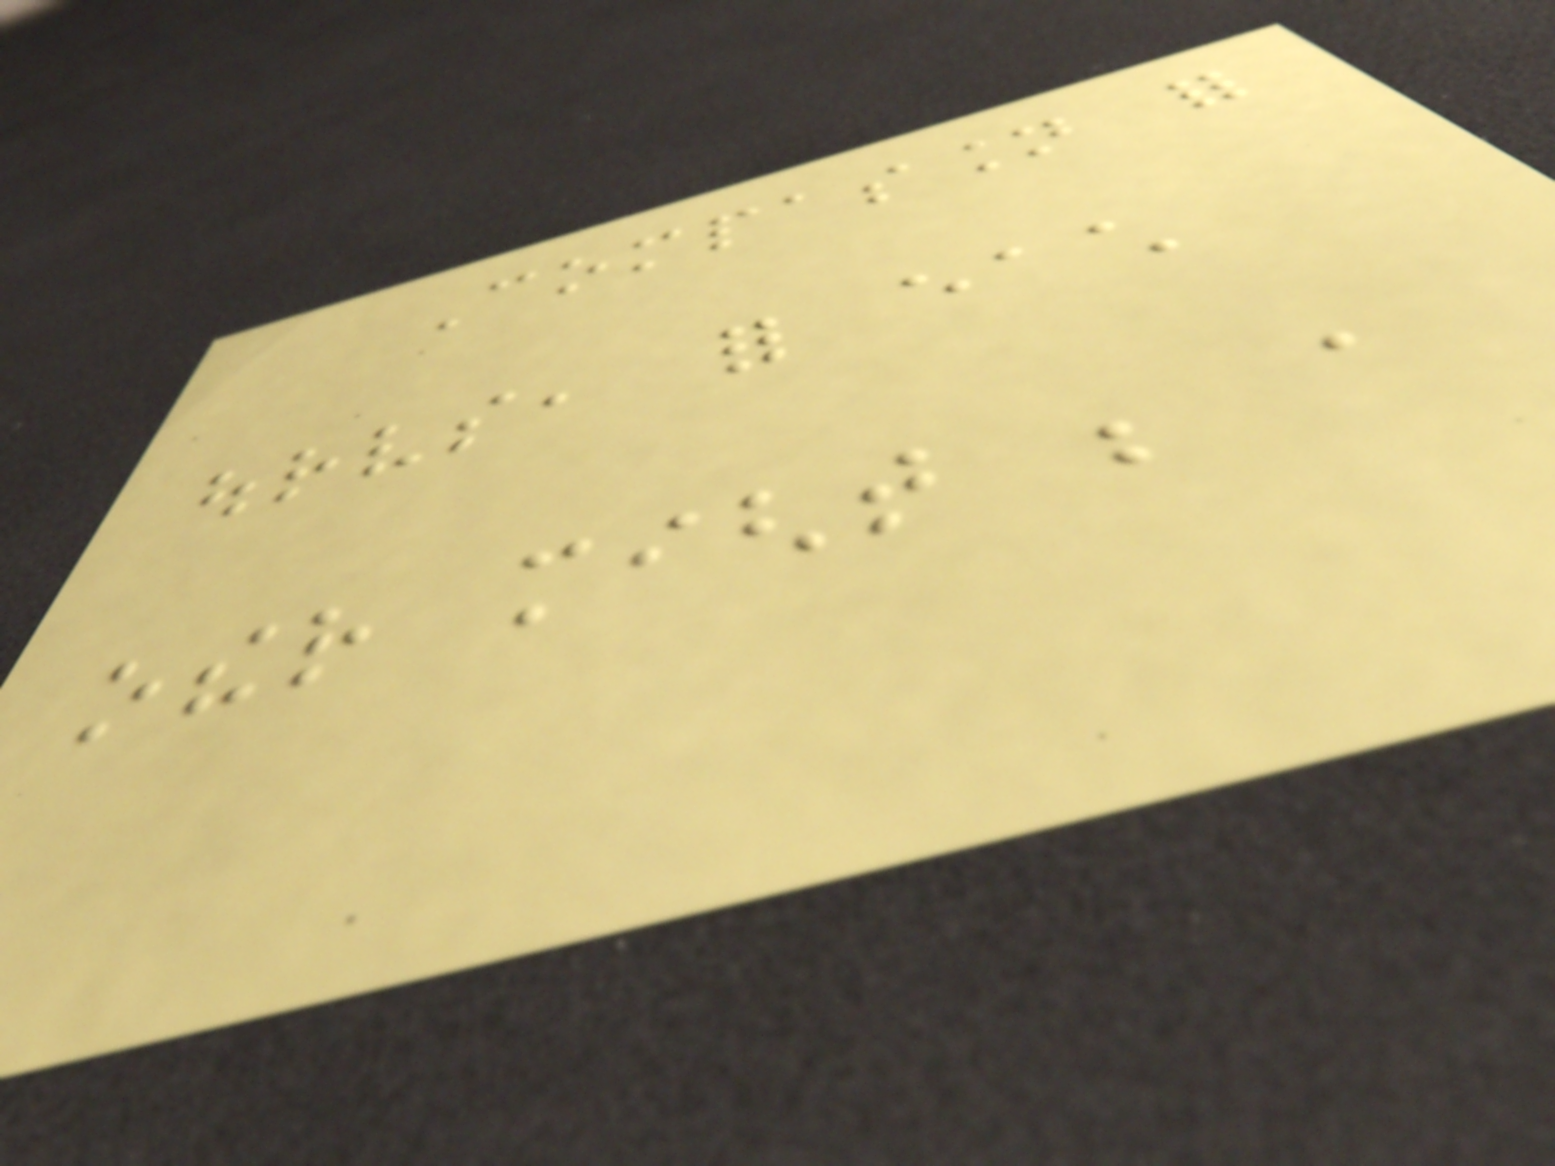Compassion for
ourselves, for each
other might be a
